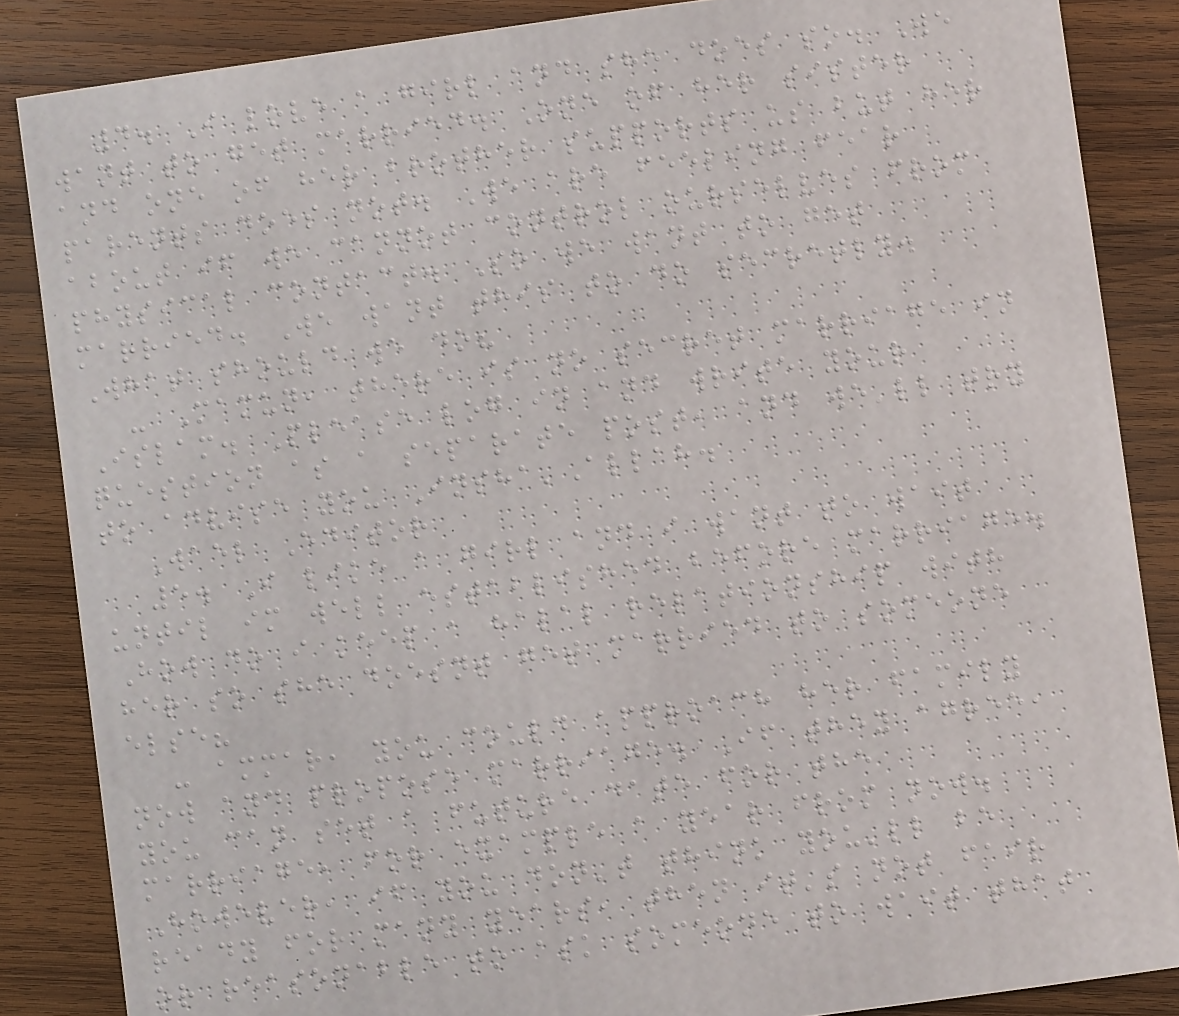4. I love a girl and she does so. We
want to get married. One of her sister
and one of her brother supports us but her
parents does not. We are feeling fear
about if we cannot control ourselves from
physical contact. So we want to get
married. We want this to do secretly.
What should we do?
- Mamun, there is no secret marriage in
Islam. Please log in and write your
question as a separate post, and we'll try
to advise you Insha'Allah.
Wael Editor
5. I like a girl and i want to wait
until im well established before marriage.
How do i keep a halal relationship with
her so she doesnt get married to someone
else?
- ammar, you could approach her family
now and propose marriage. If they agree,
you can set a future date for the
marriage, for example a year from now.
However, if you don't think you'll be
ready for many years, then it's not fair
or reasonable to ask someone to wait that
